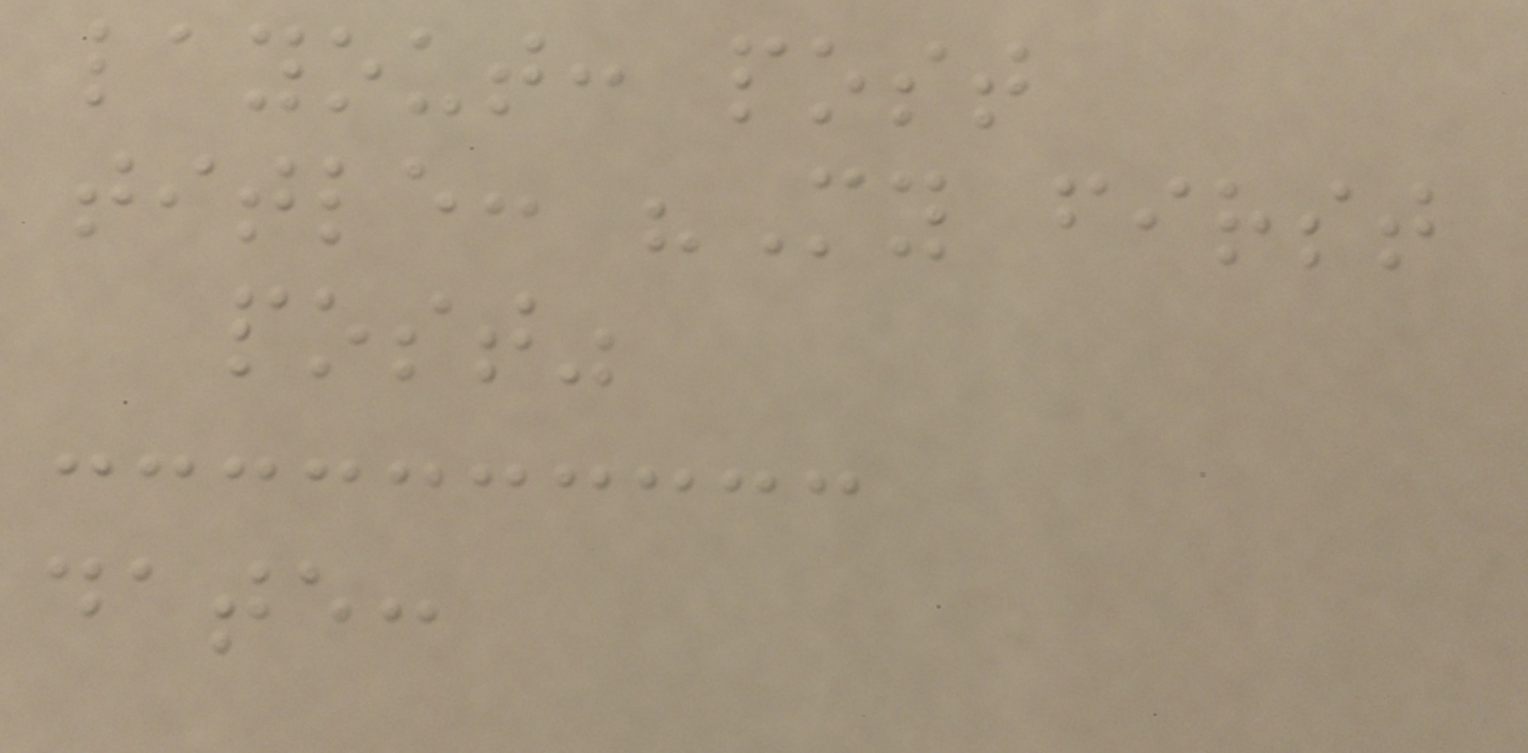layout: post
title: "My first
post"
date:
